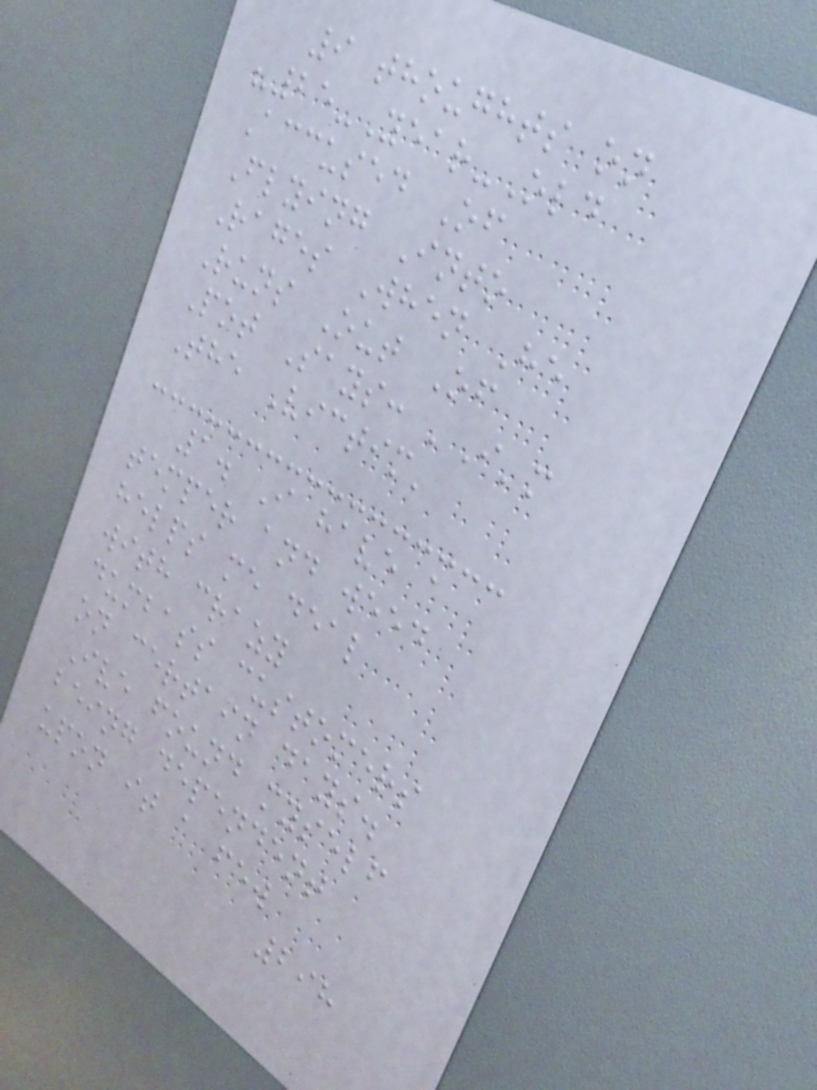9 thoughts on
"25-Year-Old
Accused Of
Flying Into
Rages When He
Runs Out Of
Pot Says: 'I'm
The Victim'
1. I have a
temper and weed
helps me deal
with crazy
dumbass customers
on certain days.
Ive found myself
being dependent
upon it a few
298
